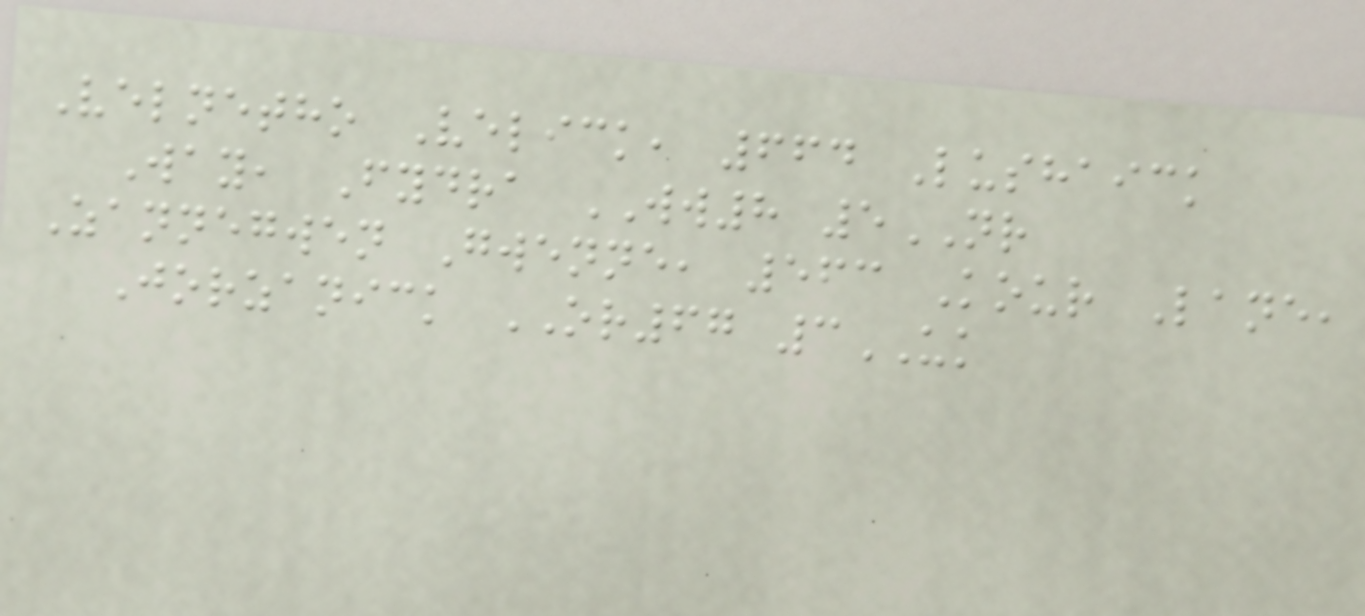Velnetho Velick, 664 Lushaick
Way, Fydra WW8 5NR
Zannegwen Gwenne, 563 Kour Lane,
Jorzanick OR67 3UK
